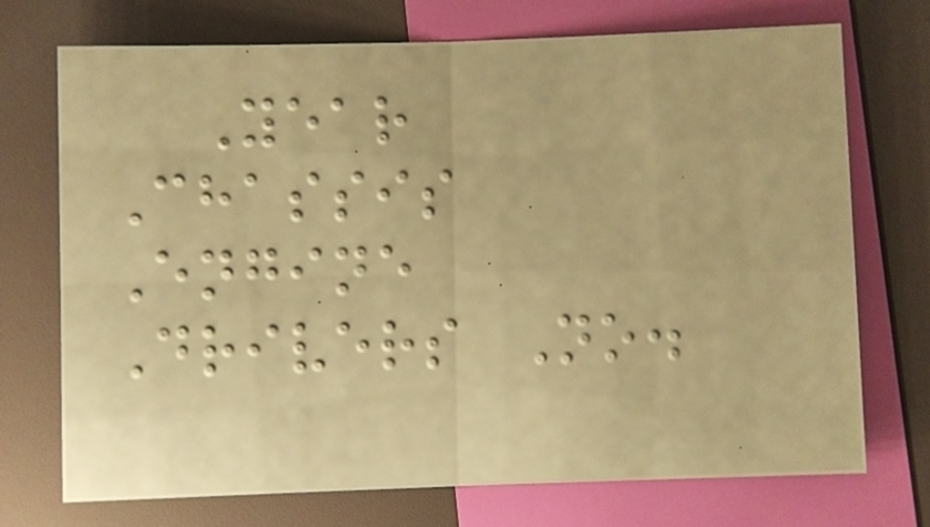Year
Chassis
Engine
Drivers No.
